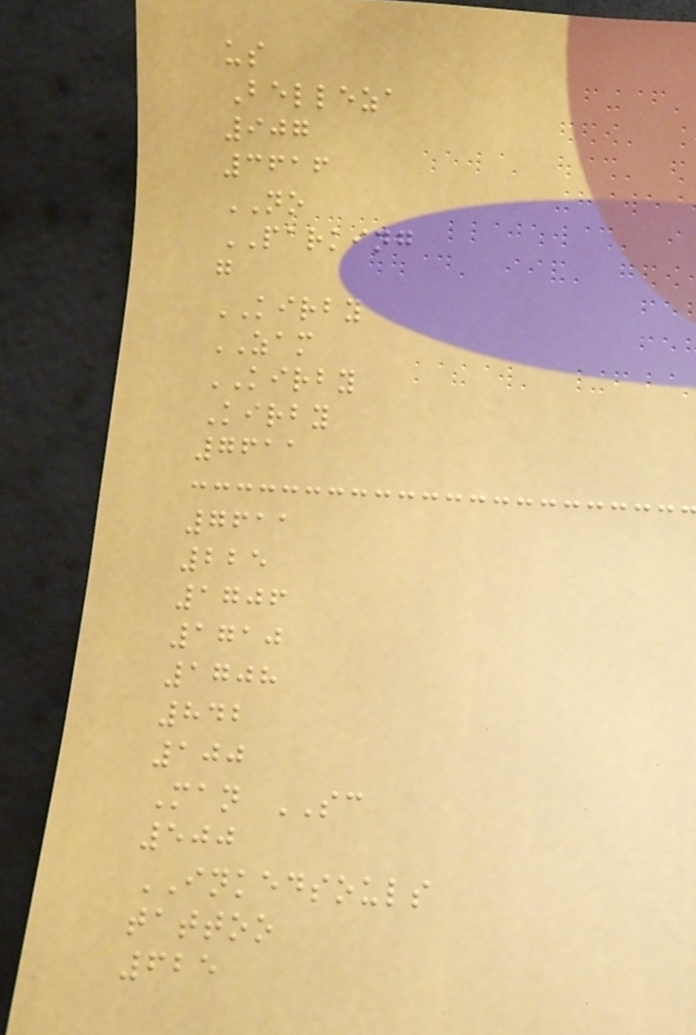us
Belleza
907
3616
NO
PARKING
g
KIRBY
ZAM
KIRBY
Kirby
7611
7611
225
1706
1710
1708
842
100
Man SC
500
INKEDSOULS
tattoo
625
